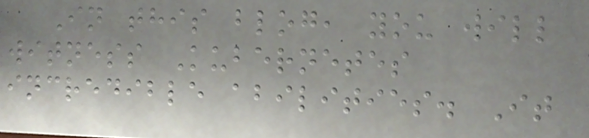In this blog, you will
witness Kubernetes
incredible abilities. It
